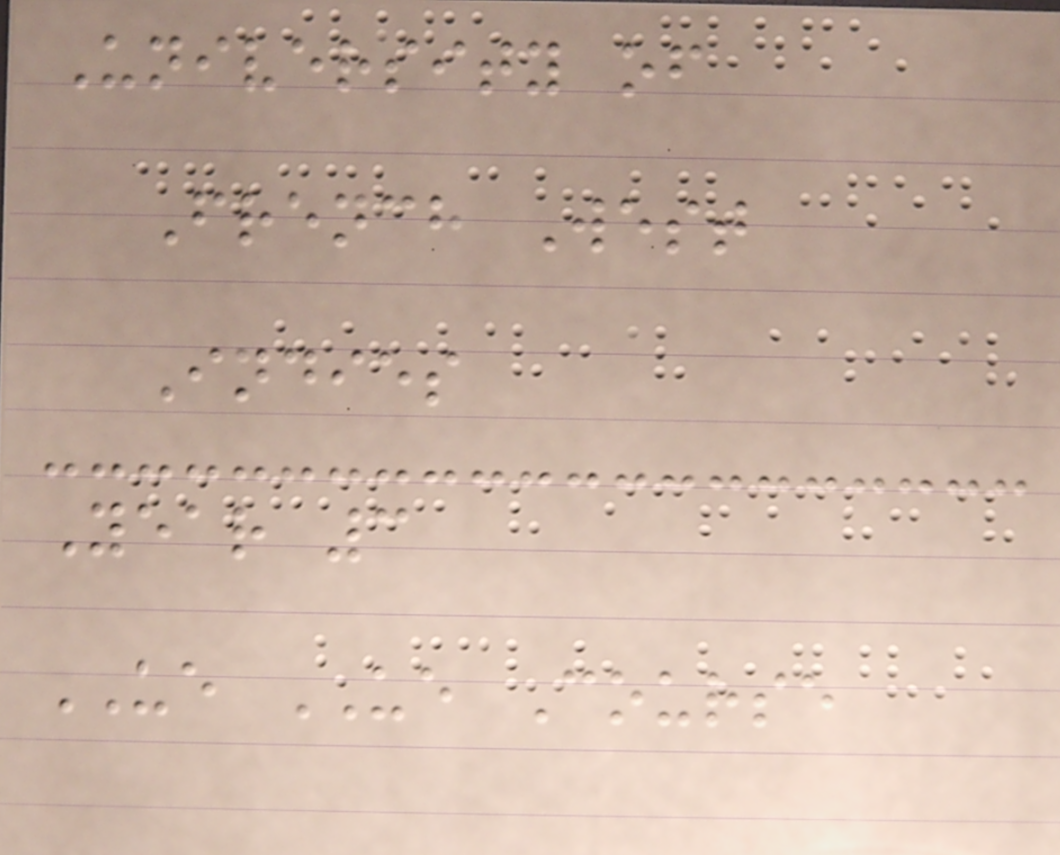University of
French West
Indies
Year 3
UE UE Course
